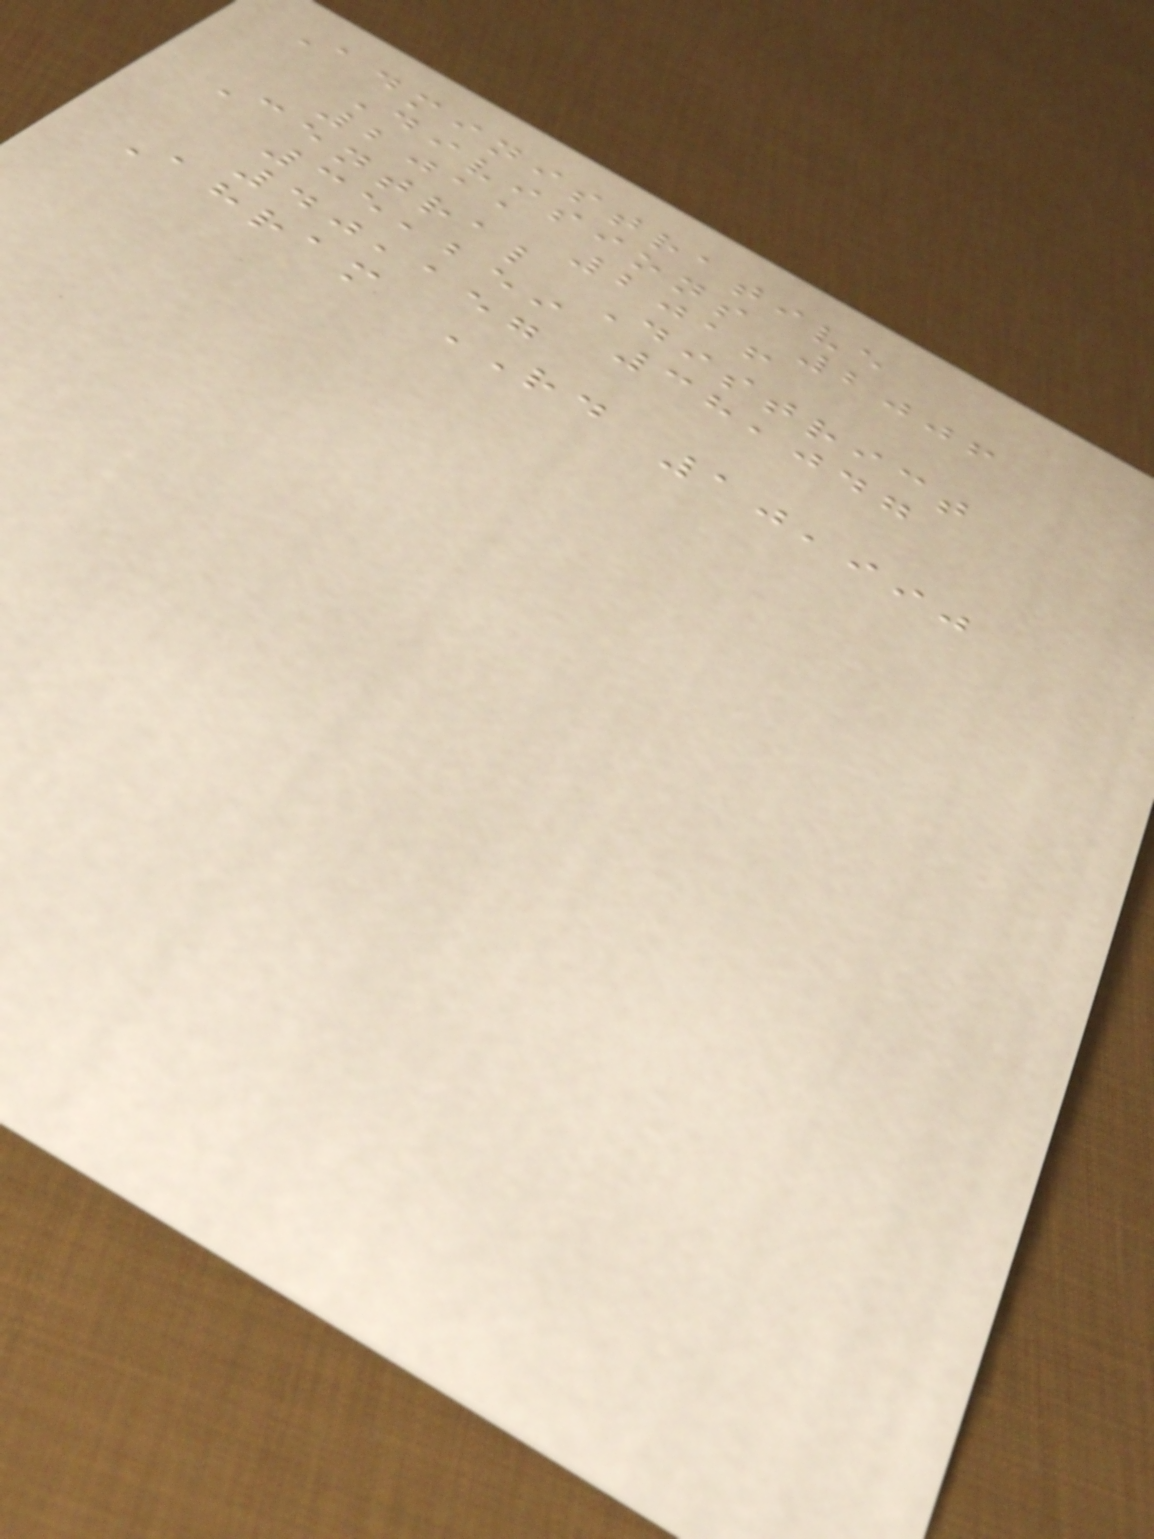Administrative
Divisions 2006
2011 2016
Central District
35,259 38,047
40,157
Ahram RD 10,990
